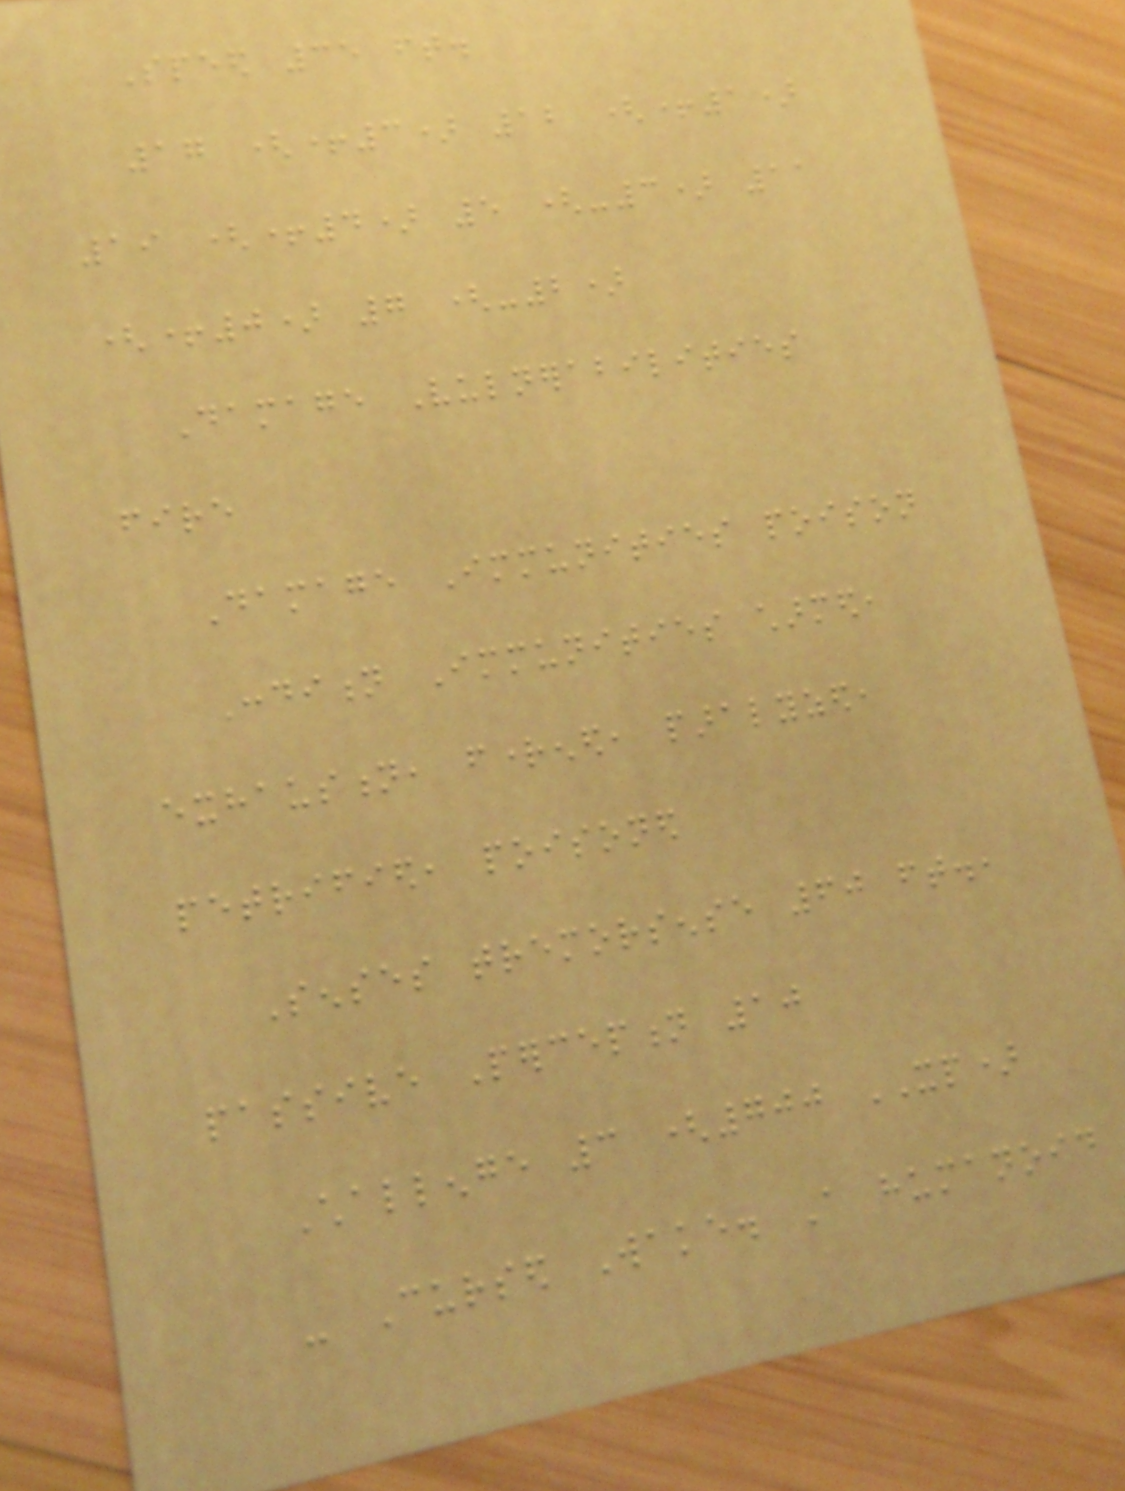Speed 35 ft.
17 (+3) 12 (+1)
19 (+4) 5 (-3) 11
(+0) 7 (-2)
Damage Vulnerabilities
fire
Damage Immunities poison
Condition Immunities charmed,
exhaustion, frightened, paralyzed,
petrified, poisoned
Senses tremorsense 60 ft.,
passive Perception 10
Challenge 3 (700 XP)
- Cursed Wake. A humanoid
